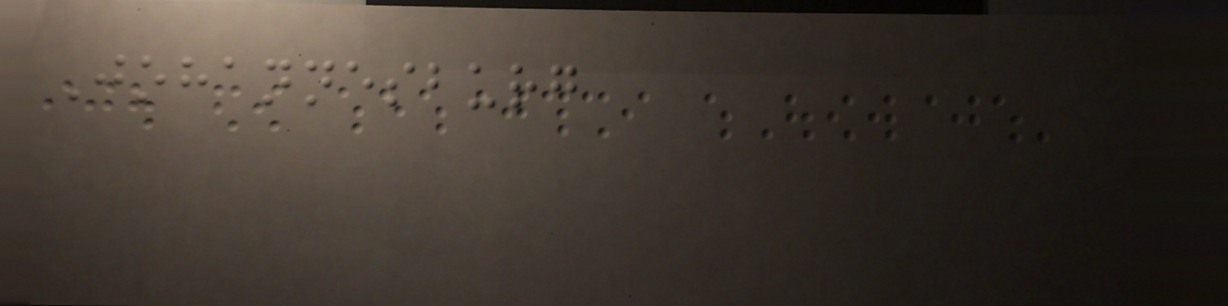Johannesburg
